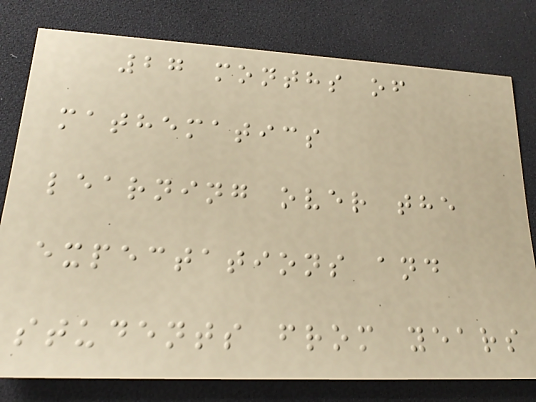27 months of
mathematics
learning over the
expectations and
students from years
